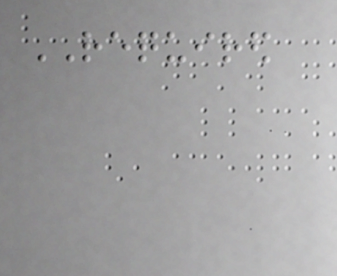REQUIRED
